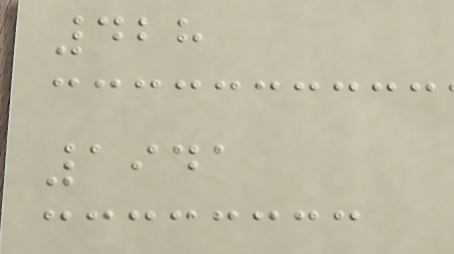428
1941
